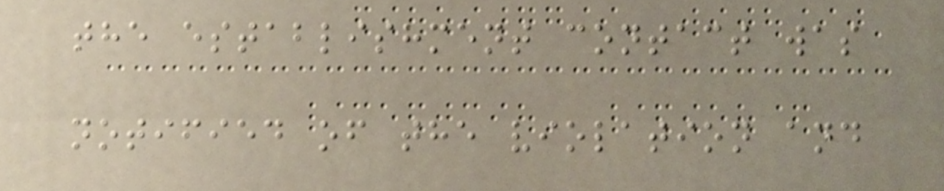the establishment contact was
notified of the violation and
